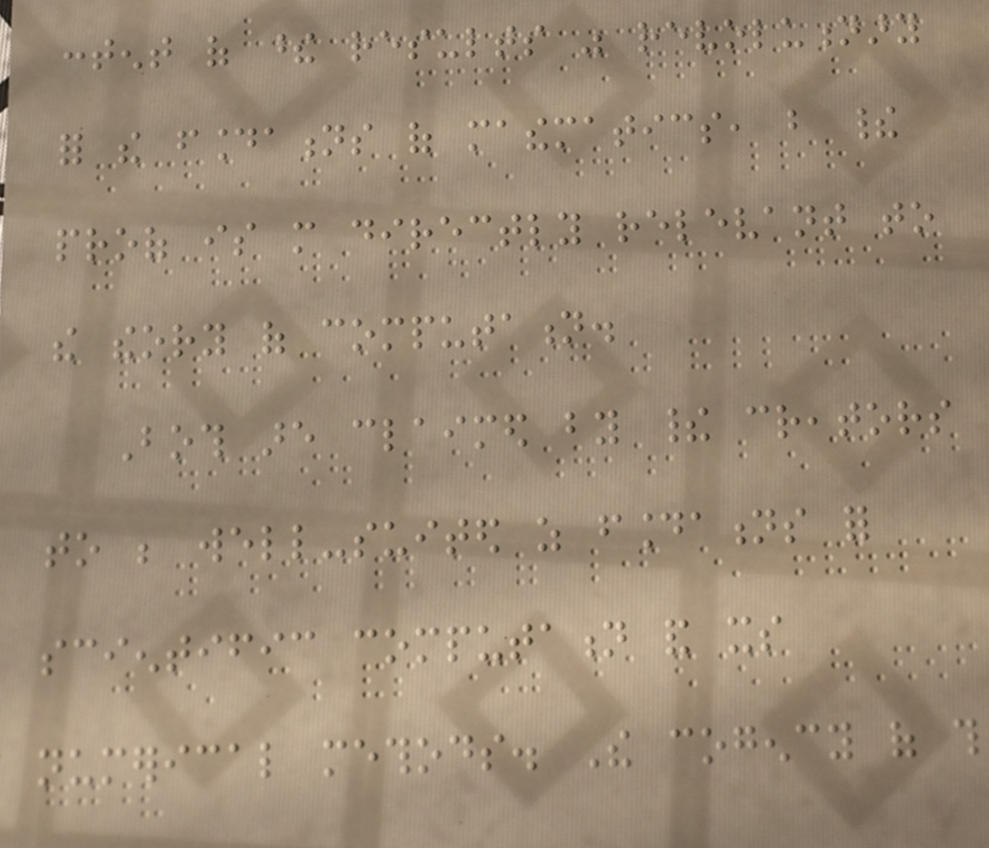content of these results was revolutionary
for the foundations of mathematics, but their
proof is more directly relevant to
the theory of computation.
Both are claimed by their creators
to be well-suited as foundations for
scientific computation and its
numerical methods. The cogency of this
